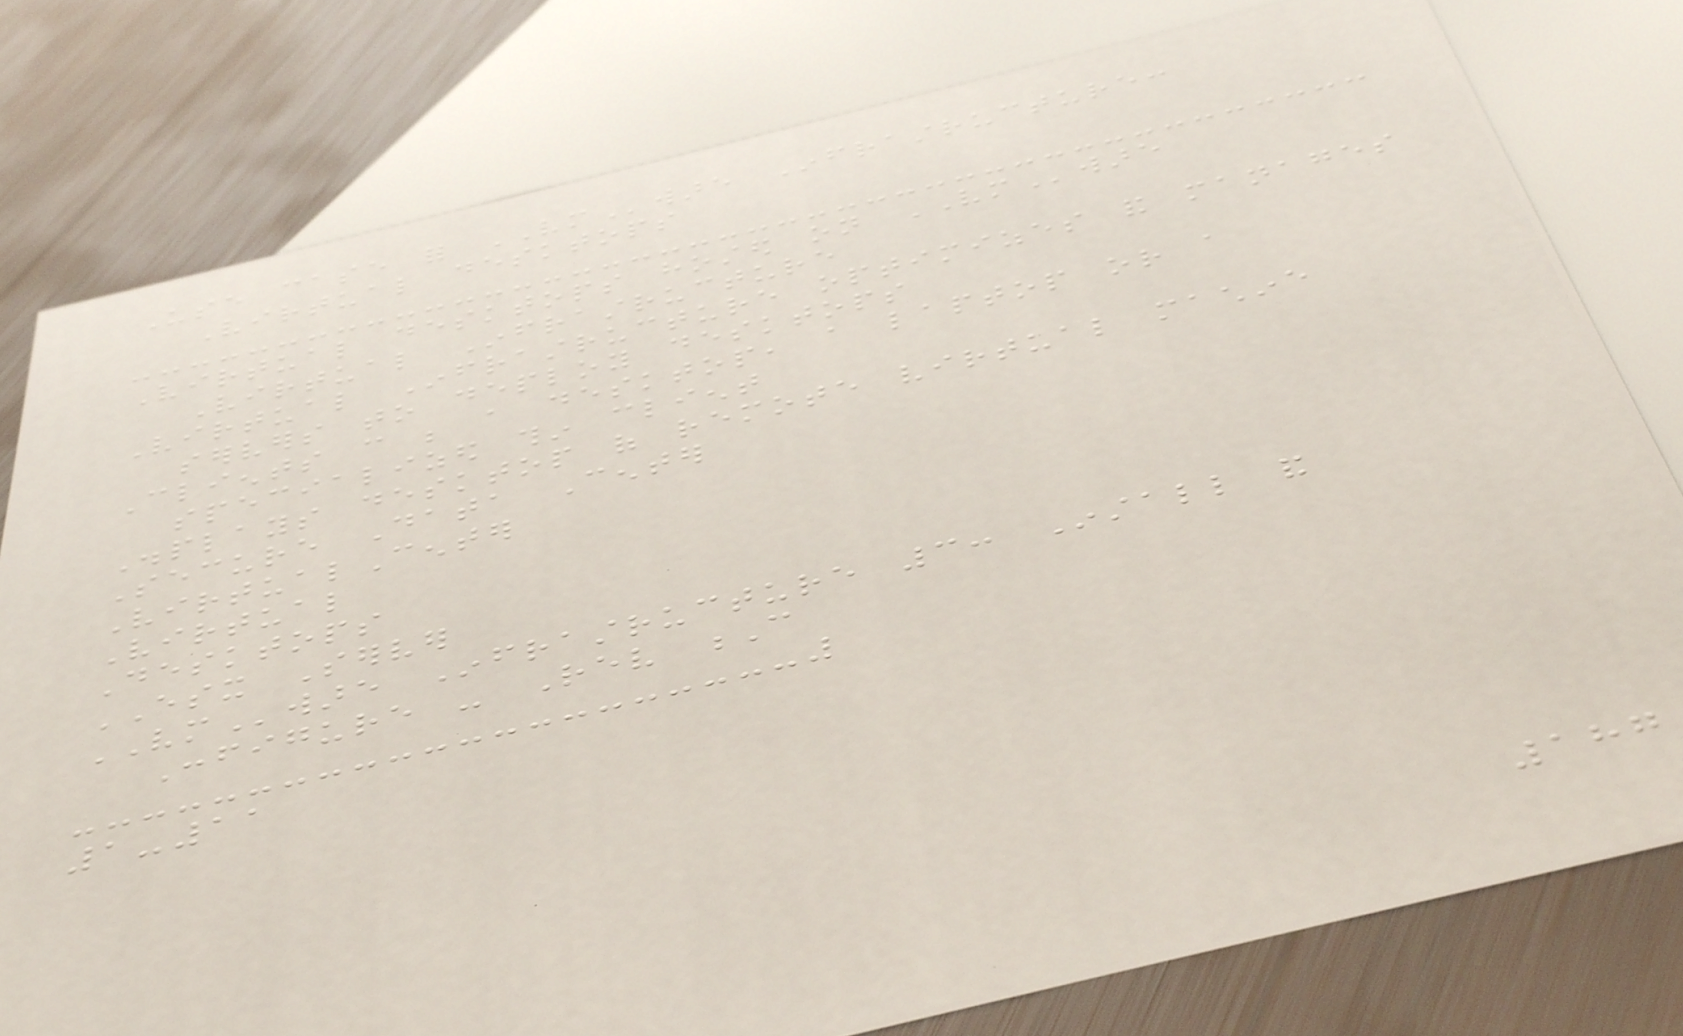Use case for VMware Infrastructure:
Virtual desktops
Virtual desktops hosted on VMware
Virtual Infrastructure
Virtual Infrastructure optimizes and manages
servers to deploy desktops
Clients can be a desktop, a laptop or a
specialized thin client
Displays desktop of remote virtual machine
Secure Data Center
VirtualCenter
Virtual
Desktops
ESX Server
VMware Infrastructure 3: Install and
Configure - Rev C
1-11
187
